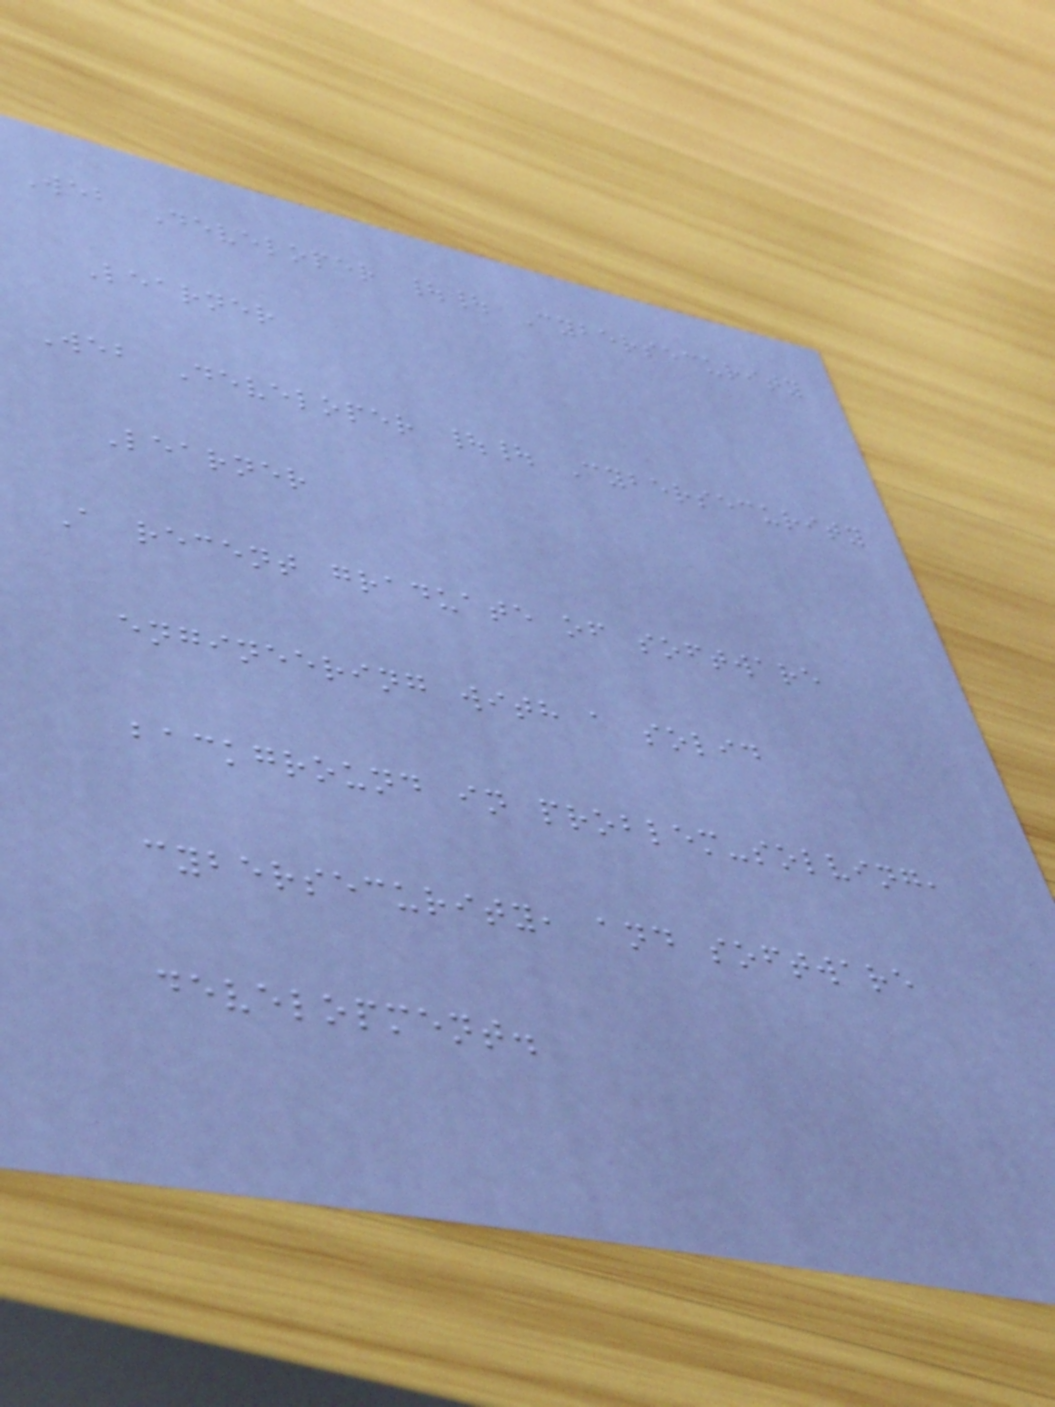Web Developer || Cybersecurity
Learner
Web Developer || Cybersecurity
Learner
A recent graduate of software
engineering with a solid
background in problem-solving,
cybersecurity, and software
development.
